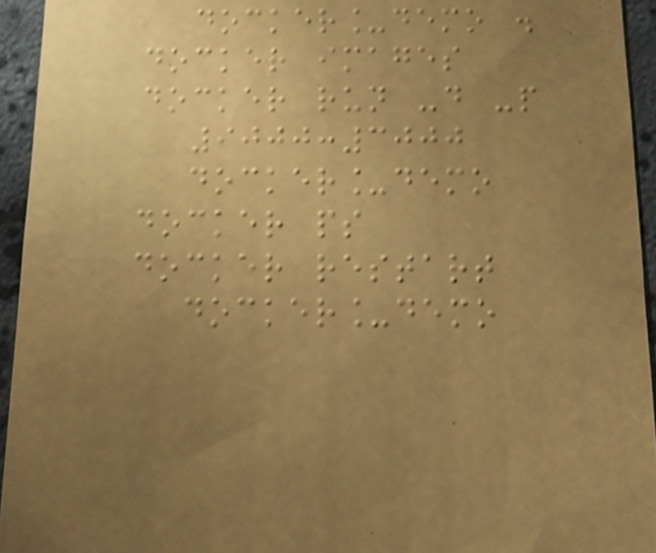docker_demo .
docker images
docker run -d -p
9000:3000
docker_demo
docker ps
docker restart
docker_demo
